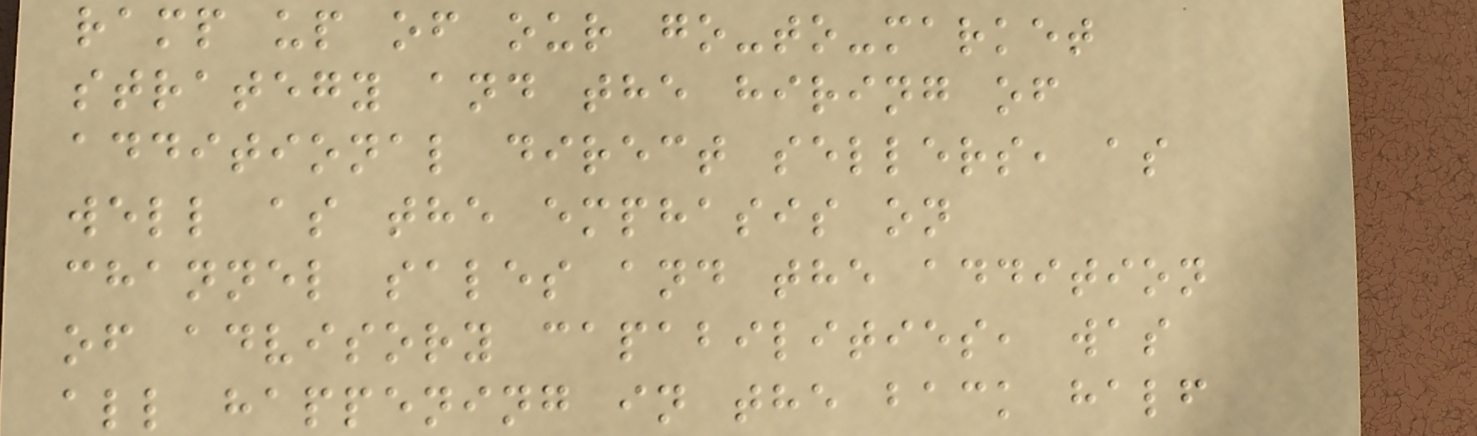ramp up of our go-to-market
strategy and the hiring of
additional direct sellers, as
well as the emphasis on
channel sales and the addition
of advisory capabilities, was
all happening in the back half
